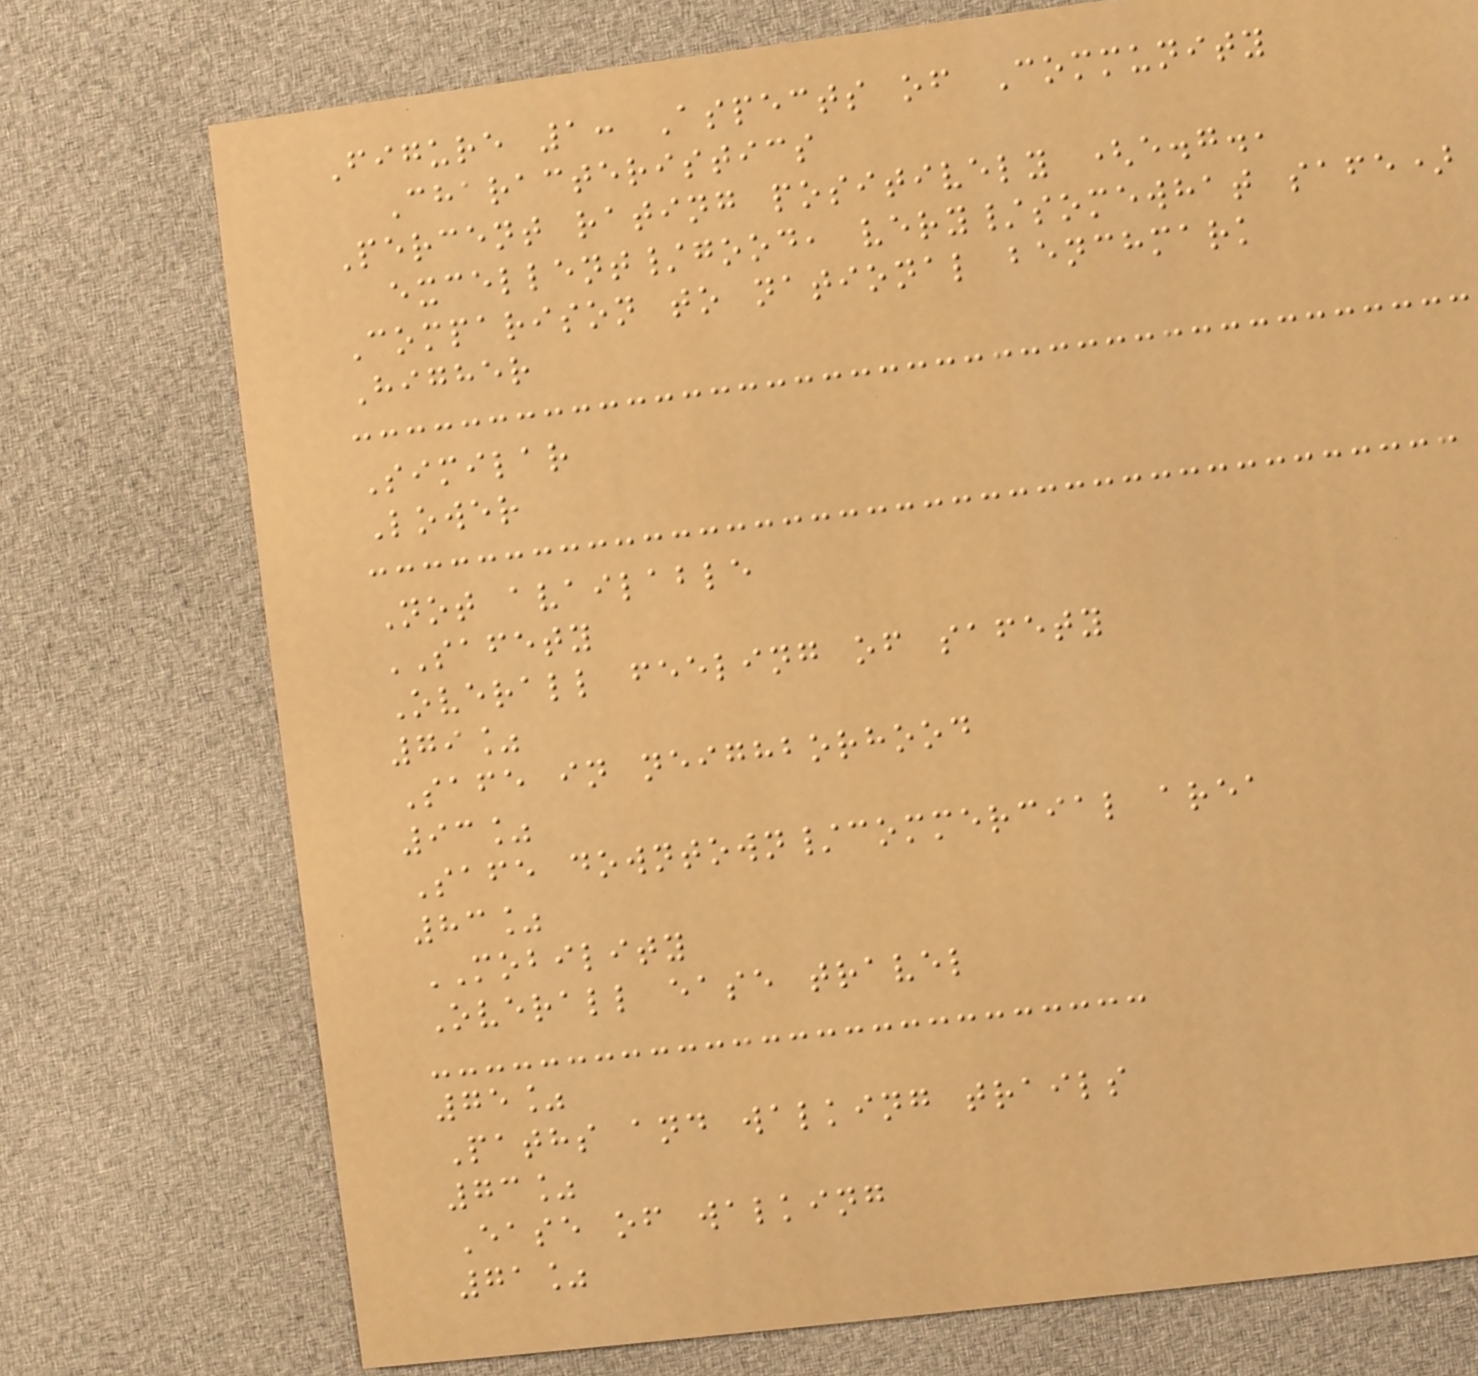Figure 1: Aspects of Community
Characteristics
Percent rating positively (e.g.,
excellent/good, very/somewhat safe)
Comparison to national benchmark
Higher
Similar
Lower
Not available
SAFETY
Overall feeling of safety
79%
Safe in neighborhood
93%
Safe downtown/commercial area
83%
MOBILITY
Overall ease travel
75%
Paths and walking trails
73%
Ease of walking
71%
